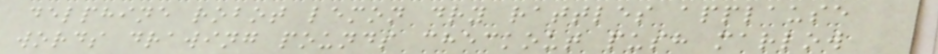delphine robot lemon dry rattles applause
words drawing pounds checkout push marlow
